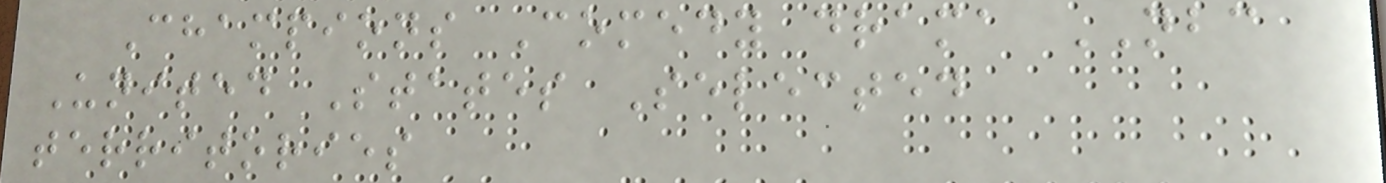Champions Comedy drama NBC
United States Selected
territories
